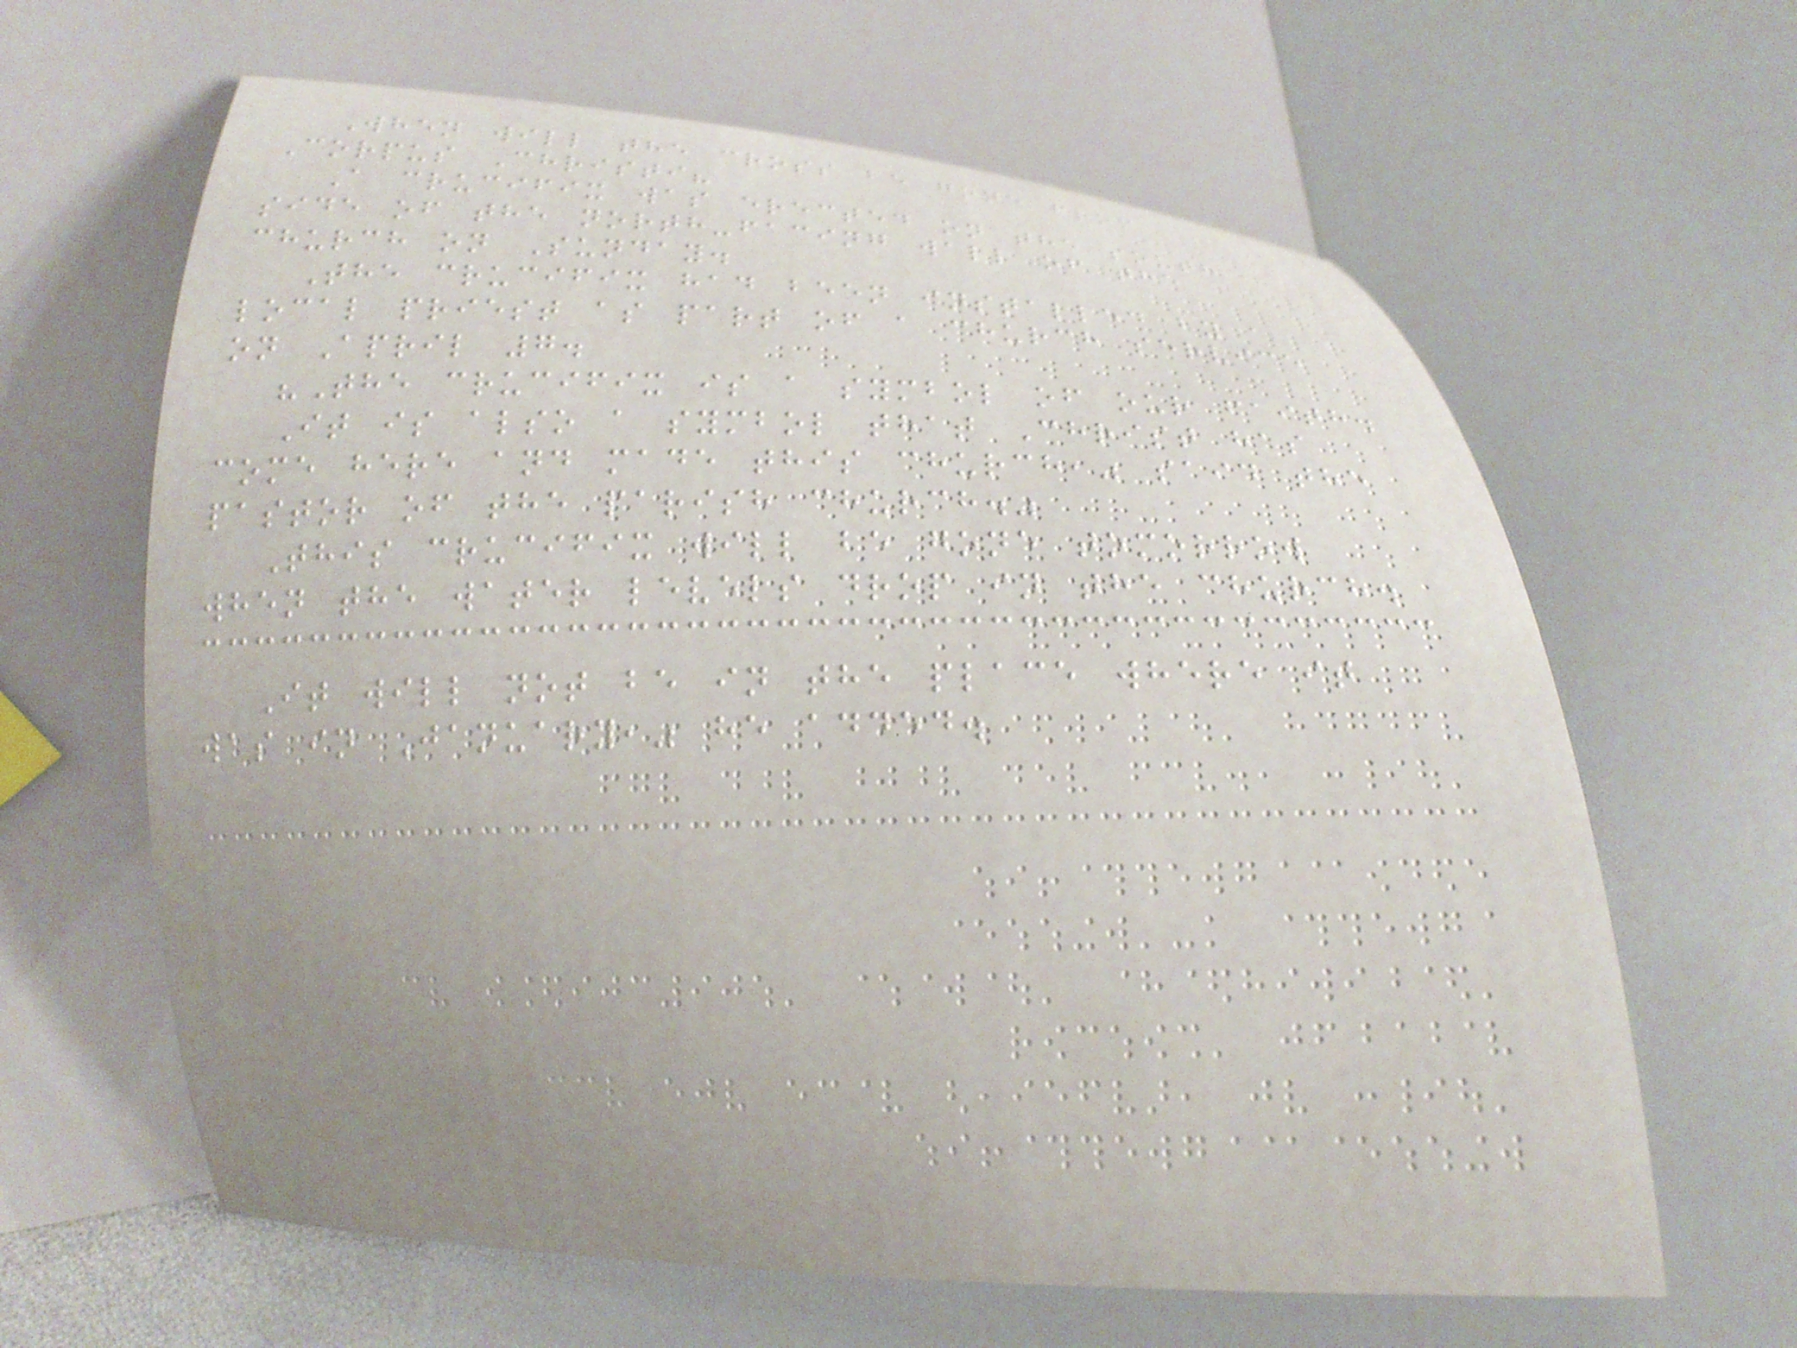When will the cross be gone from
Corpus Christi?
A crucifix was erected on the south
side of the north-facing wall of the
church on Sunday.
The crucifix had been installed by a
local priest as part of a church service
on April 7.
"The crucifix is a symbol of our faith.
It is also a symbol that Christ has
come here and made this church," said the
pastor of the parish church."
This crucifix will be gone tomorrow
when the water levels drop in the church.
It will not be in the place where it
was in January," he added.
